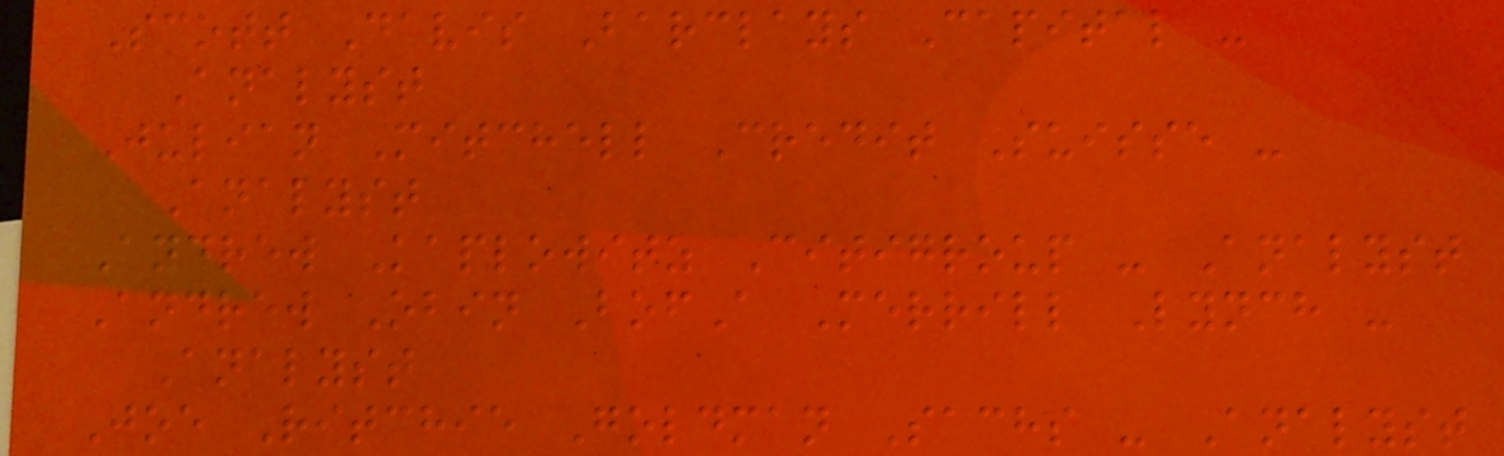Scott Davis Barclays Capital -
Analyst
Julian Mitchell Credit Suisse -
Analyst
Andrew Kaplowitz Citigroup - Analyst
Andrew Obin BofA Merrill Lynch -
Analyst
Joe Ritchie Goldman Sachs - Analyst
